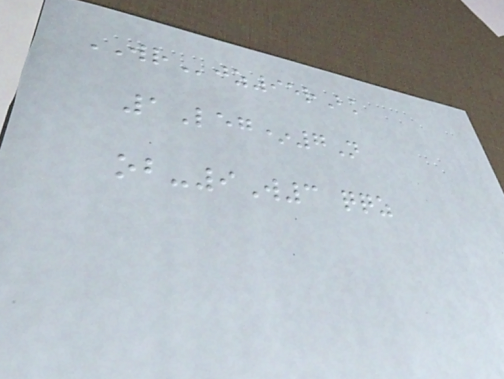WRjz95rBk
1Leg*7N
ob-9W3 qqz
